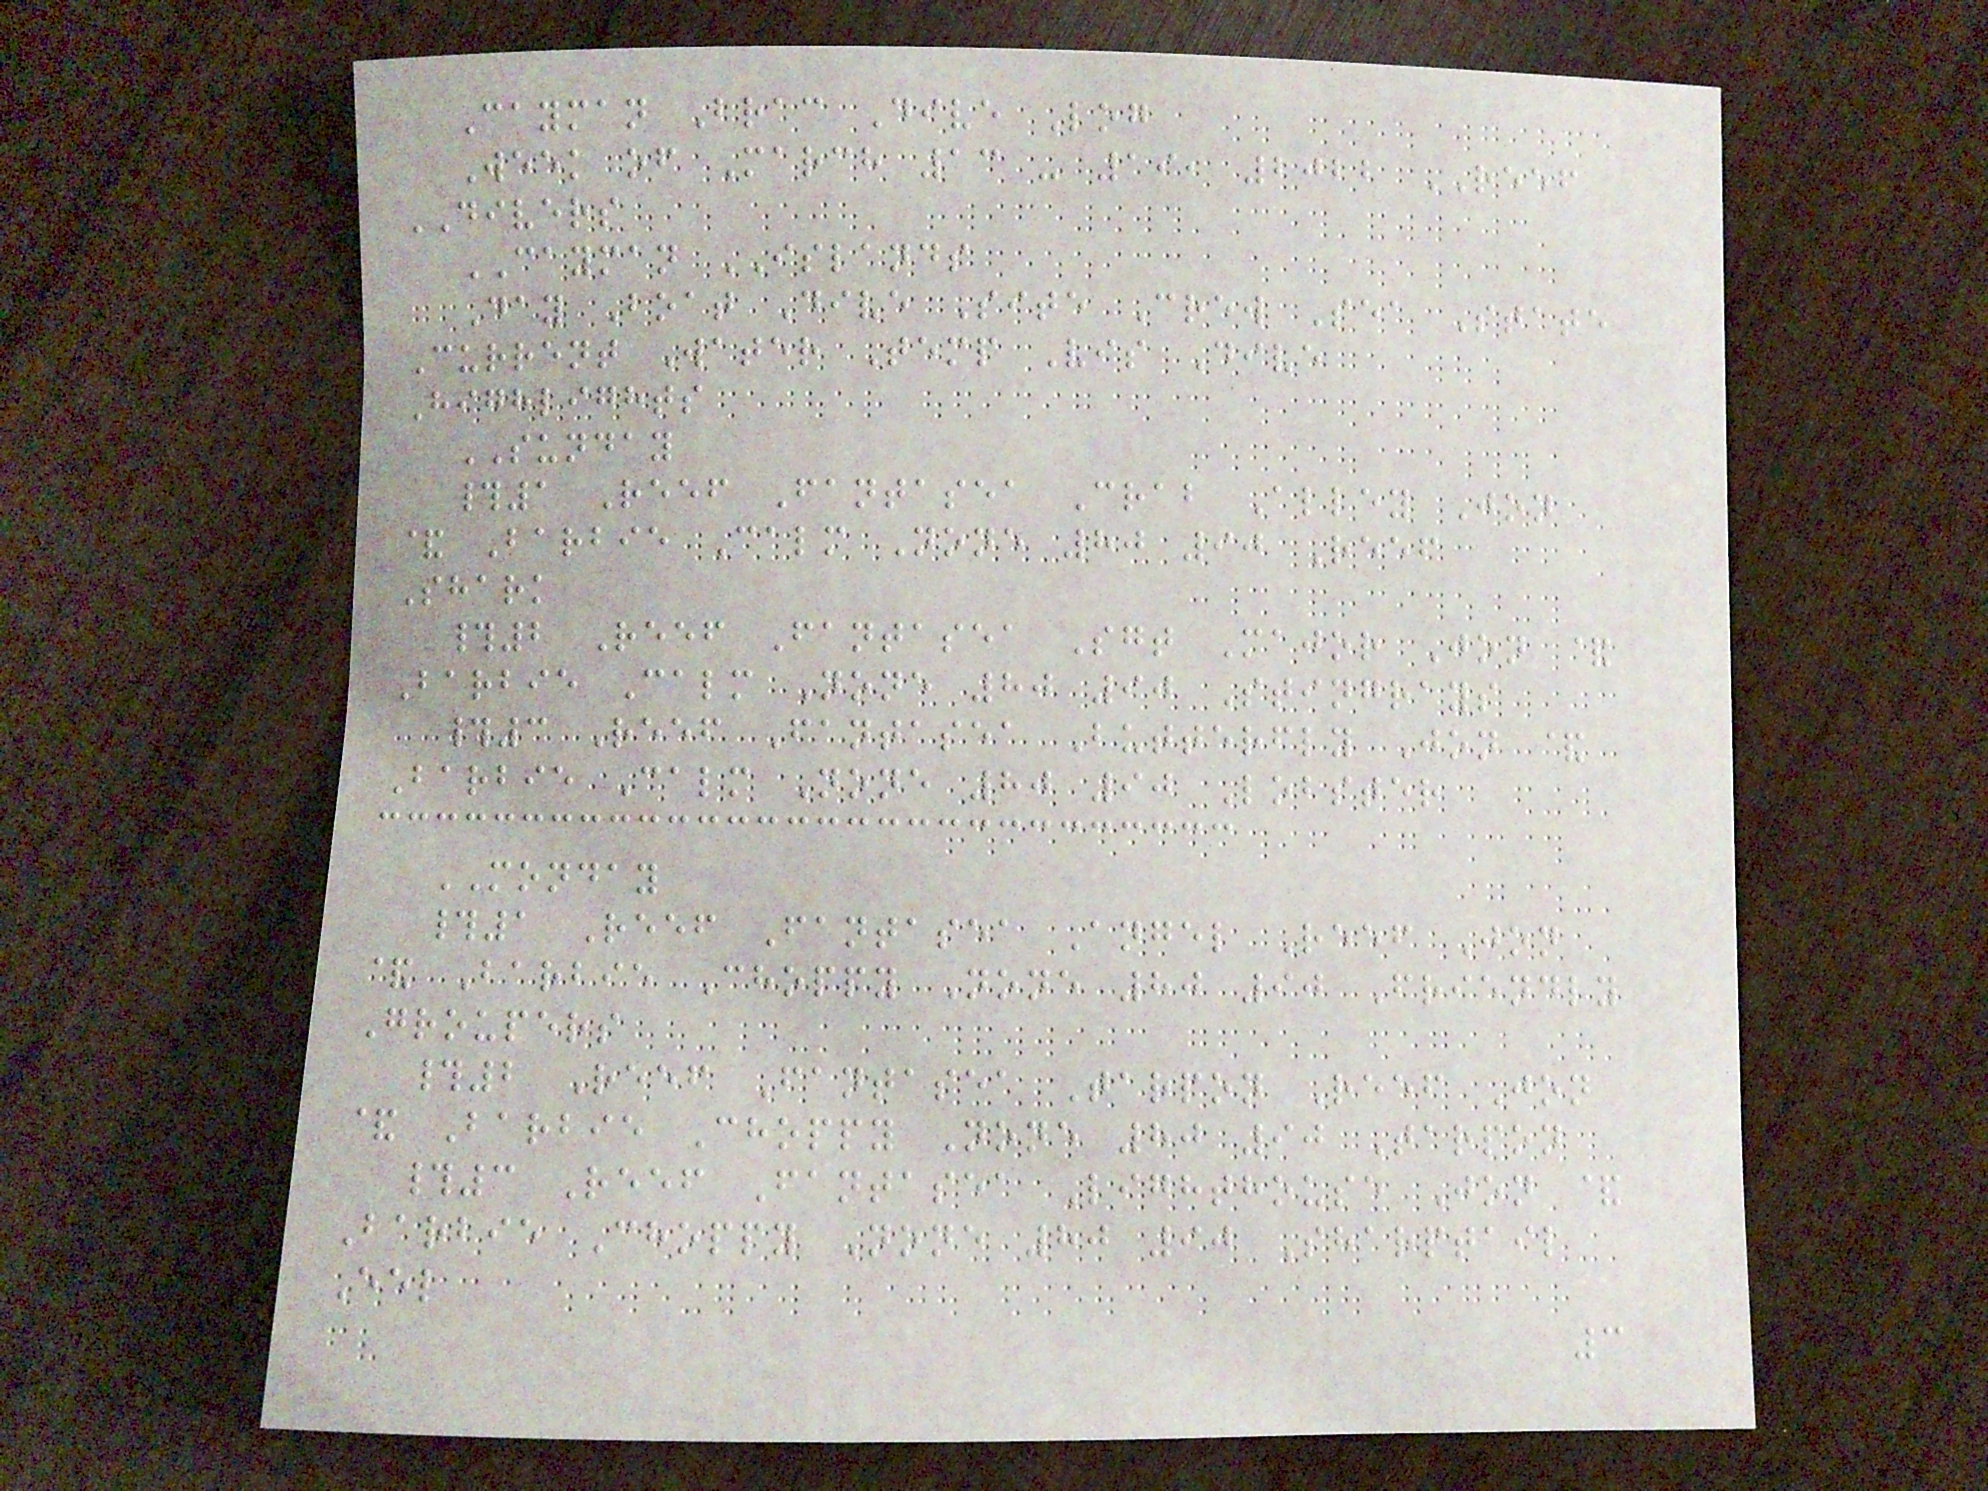Cayman Brac Dive Log
Week of March 13 - 19, 2022 REEF
DIVERS
CAYMAN ISLANDS
Day Boat Dive Site Crew Sea State
Current Water Temp Vis Dive
Highlights
SUNDAY
#1 Reef Fantasea Crab Alley Jon
& Barbie Calm None 80 90 Reef
Shark
#2 Reef Fantasea Sgt Major Jon &
Barbie Calm None 80 90 Stingrays
#3 Reef Fantasea Butterfly Jon &
Barbie Calm None 80 90 Lobster
MONDAY
#1 Reef Fantasea Angel Reef Jon
& Barbie Choppy None 80 90 Friendly
Groupers
#2 Reef Fantasea Tarpon Reef Jon
& Barbie Choppy None 80 90 Tarpon
#3 Reef Fantasea Lighthouse Jon &
Barbie Choppy None 80 90 Sharptail
Eel
3
